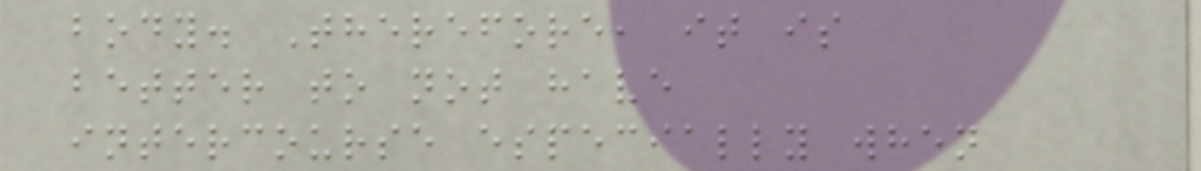body. Therefore, it is
better to not have
intercourse especially when
